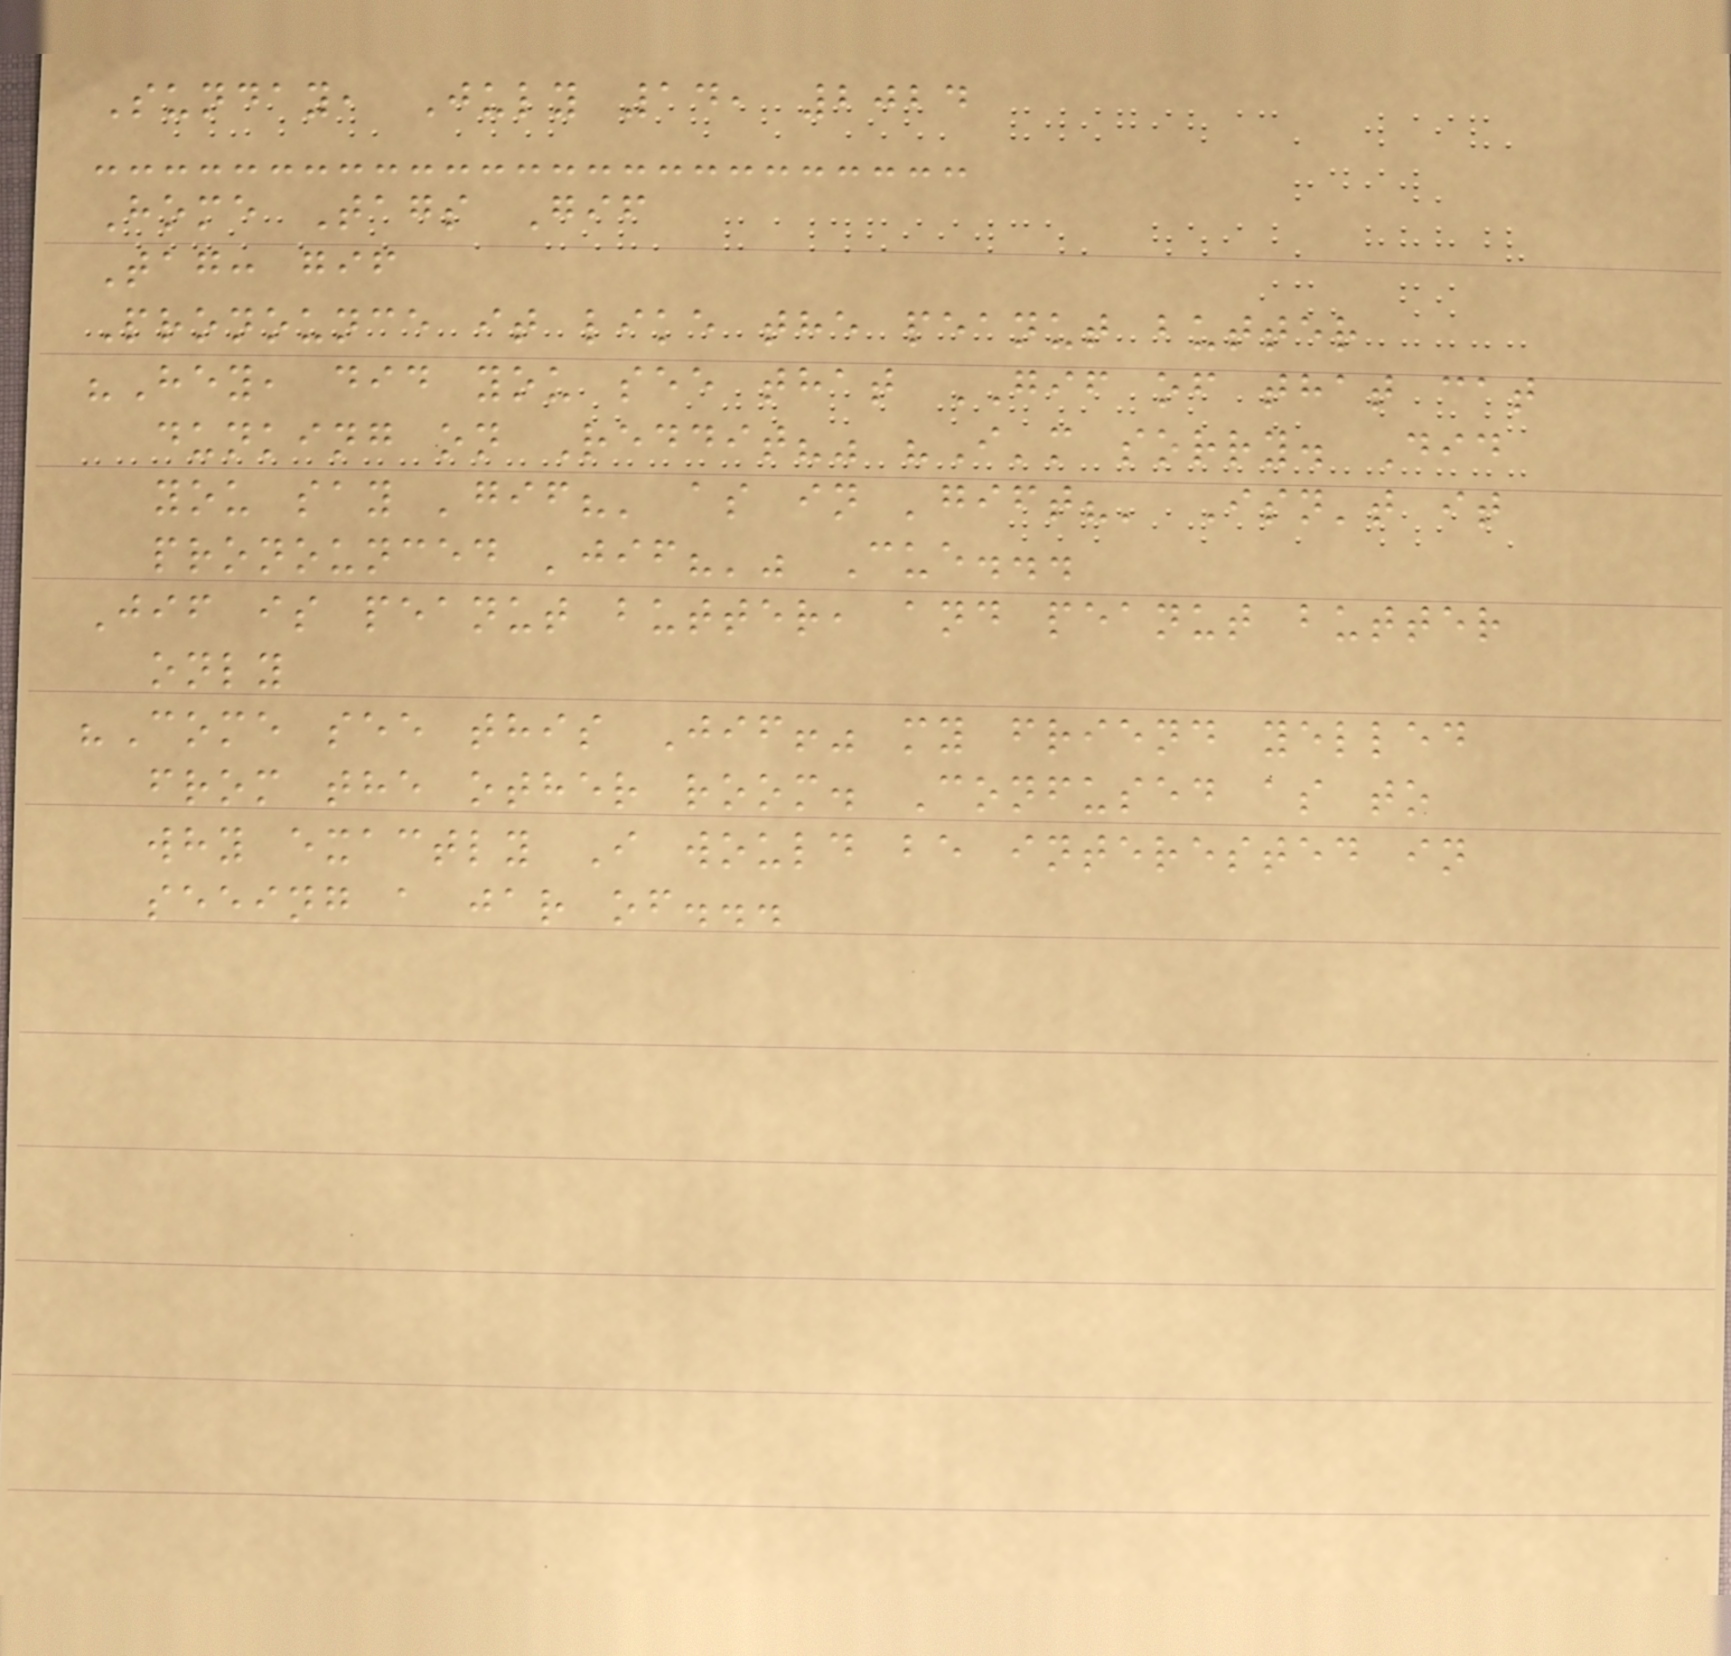Sunday, July 14, 2024
Home Tags Gif
Tag: gif
Pronounce it like the peanut butter
"Hey, did you see that GIF of that cat
dunking on Reddit?" "I'm sorry. Did
you say 'gif?' as in 'gift?' Isn't it
pronounced 'jif?'" Cue...
Jif is peanut butter, and peanut butter
only
"Come see this Jif!" my friend yelled
from the other room. Confused as to
why exactly I would be interested in
seeing a jar of...
